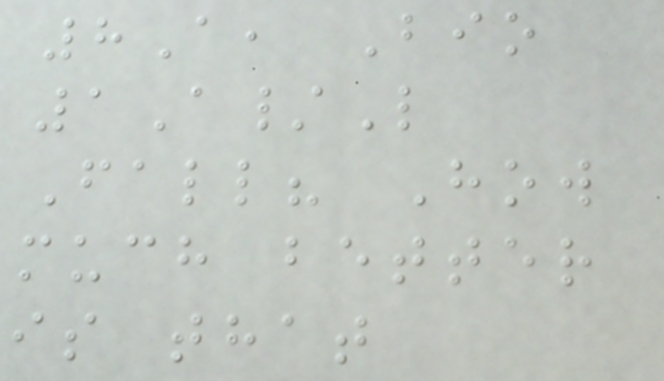8A, Bio
1A/L
Fall? How
much better
is that
